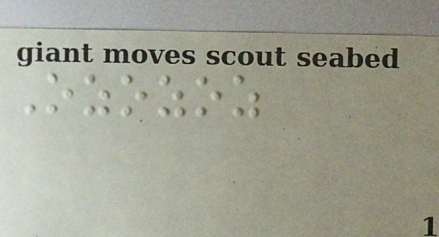Ozozoz
